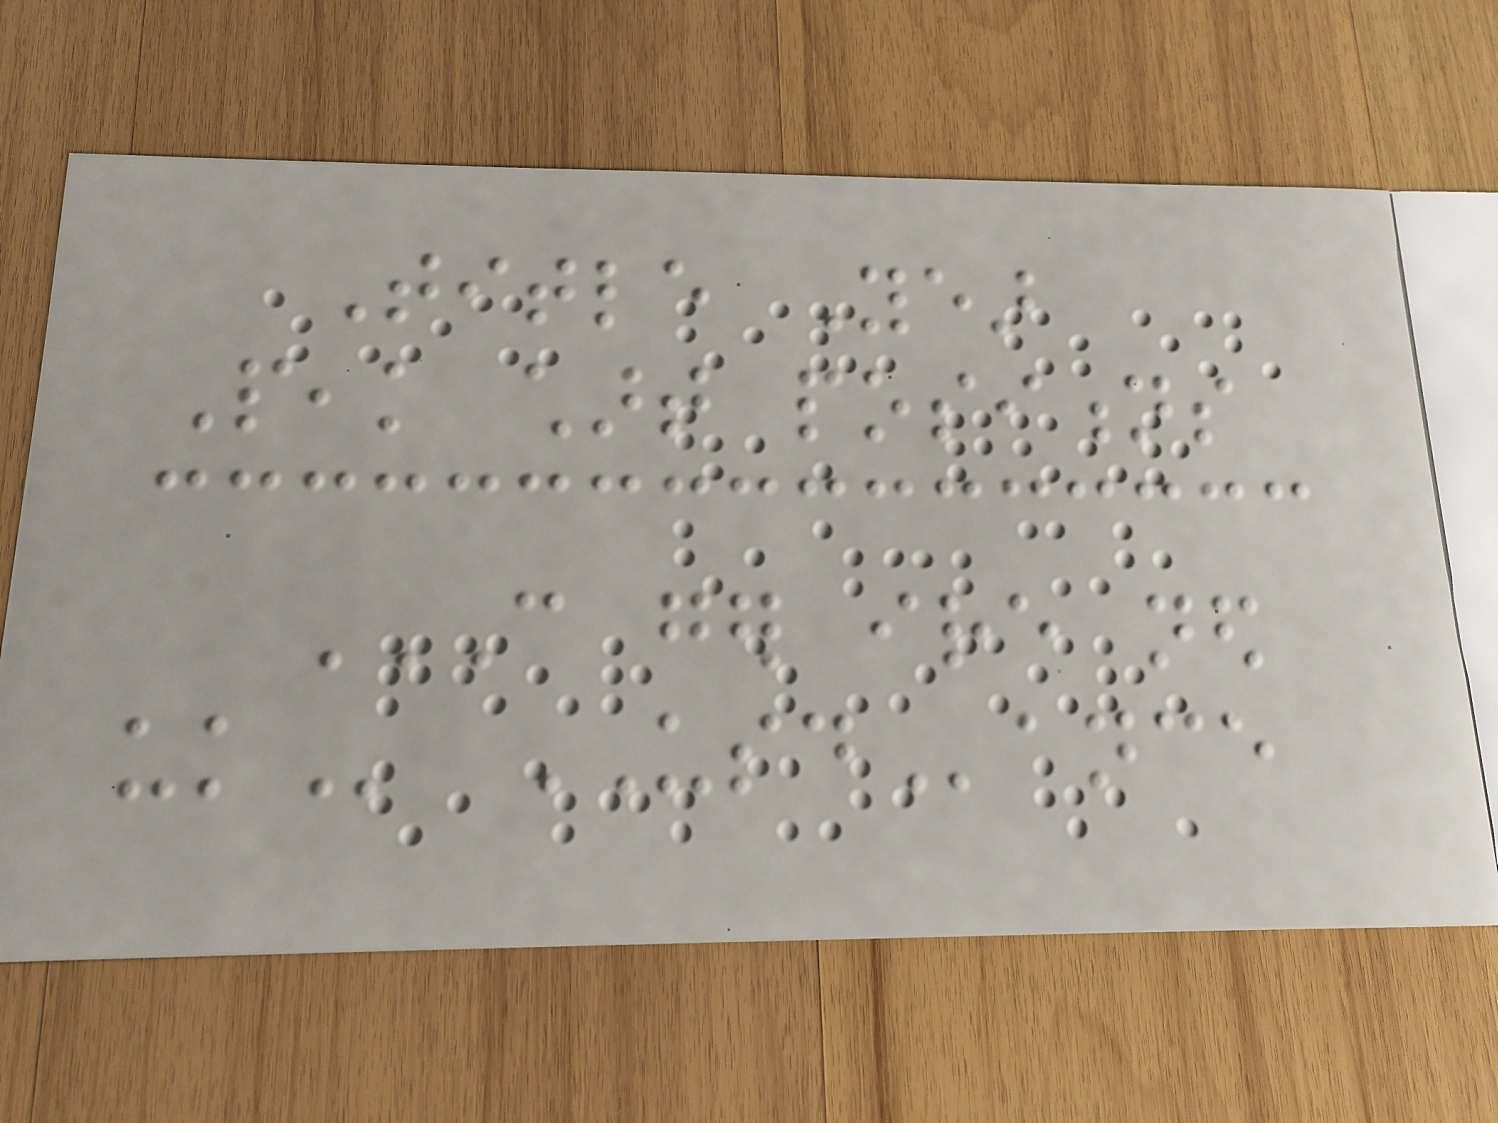Title Year
Peak chart positions
CAN GER IRE NED
UK USDance
